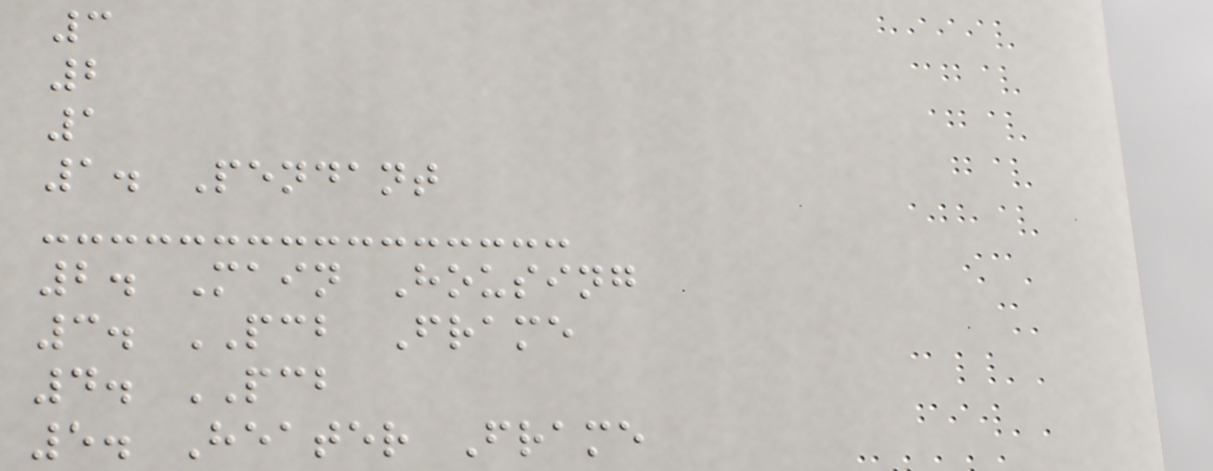3
2
1
1. Pendant
2. Main Housing
3. PCB Frame
4. PCB
5. Heater Frame
